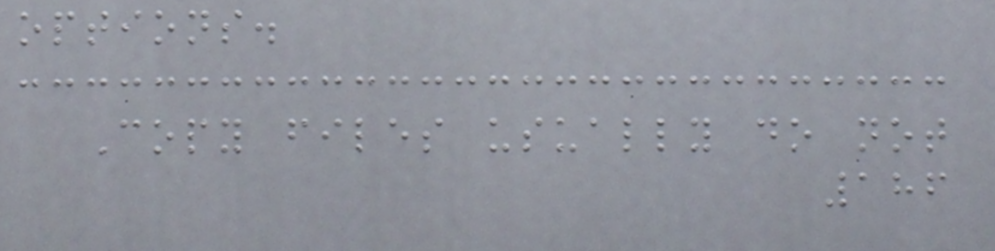options.
Copy files usually do not
186
